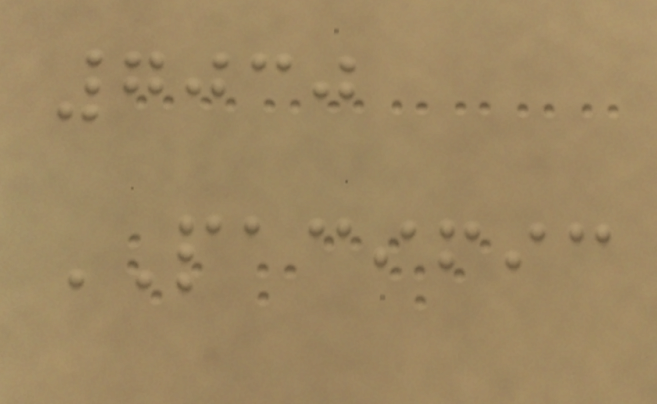7030
PACIFIC
